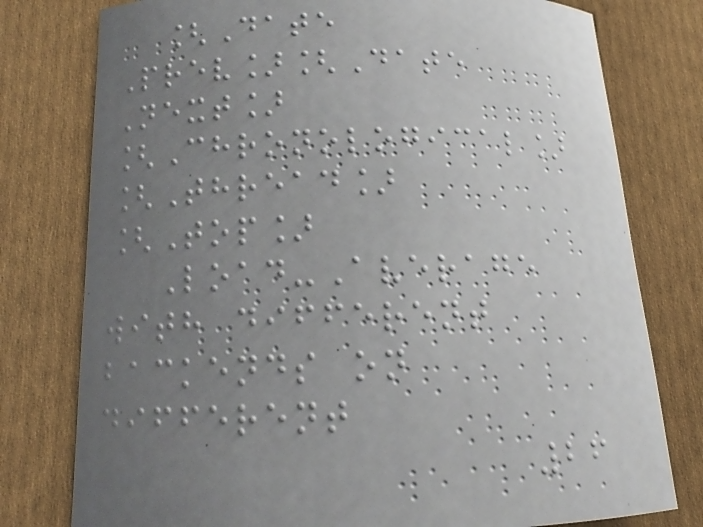[Date
Prev][Date
Next]
[Chronological]
[Thread]
[Top]
Load-Average
with different
backends on
different
26
